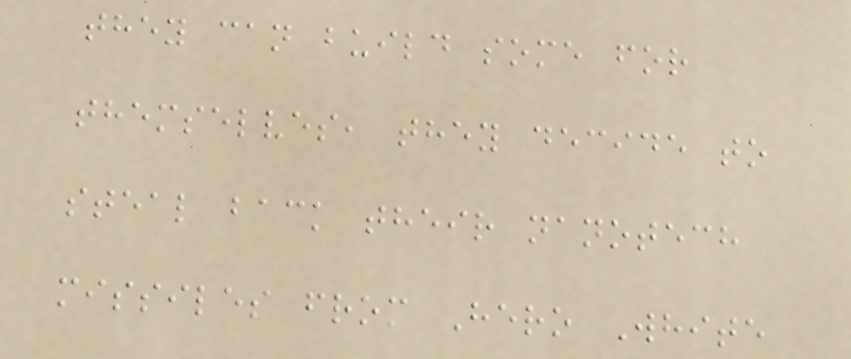they can build some for
themselves, they decide to
steal back their nanotech
missiles from Hero White
